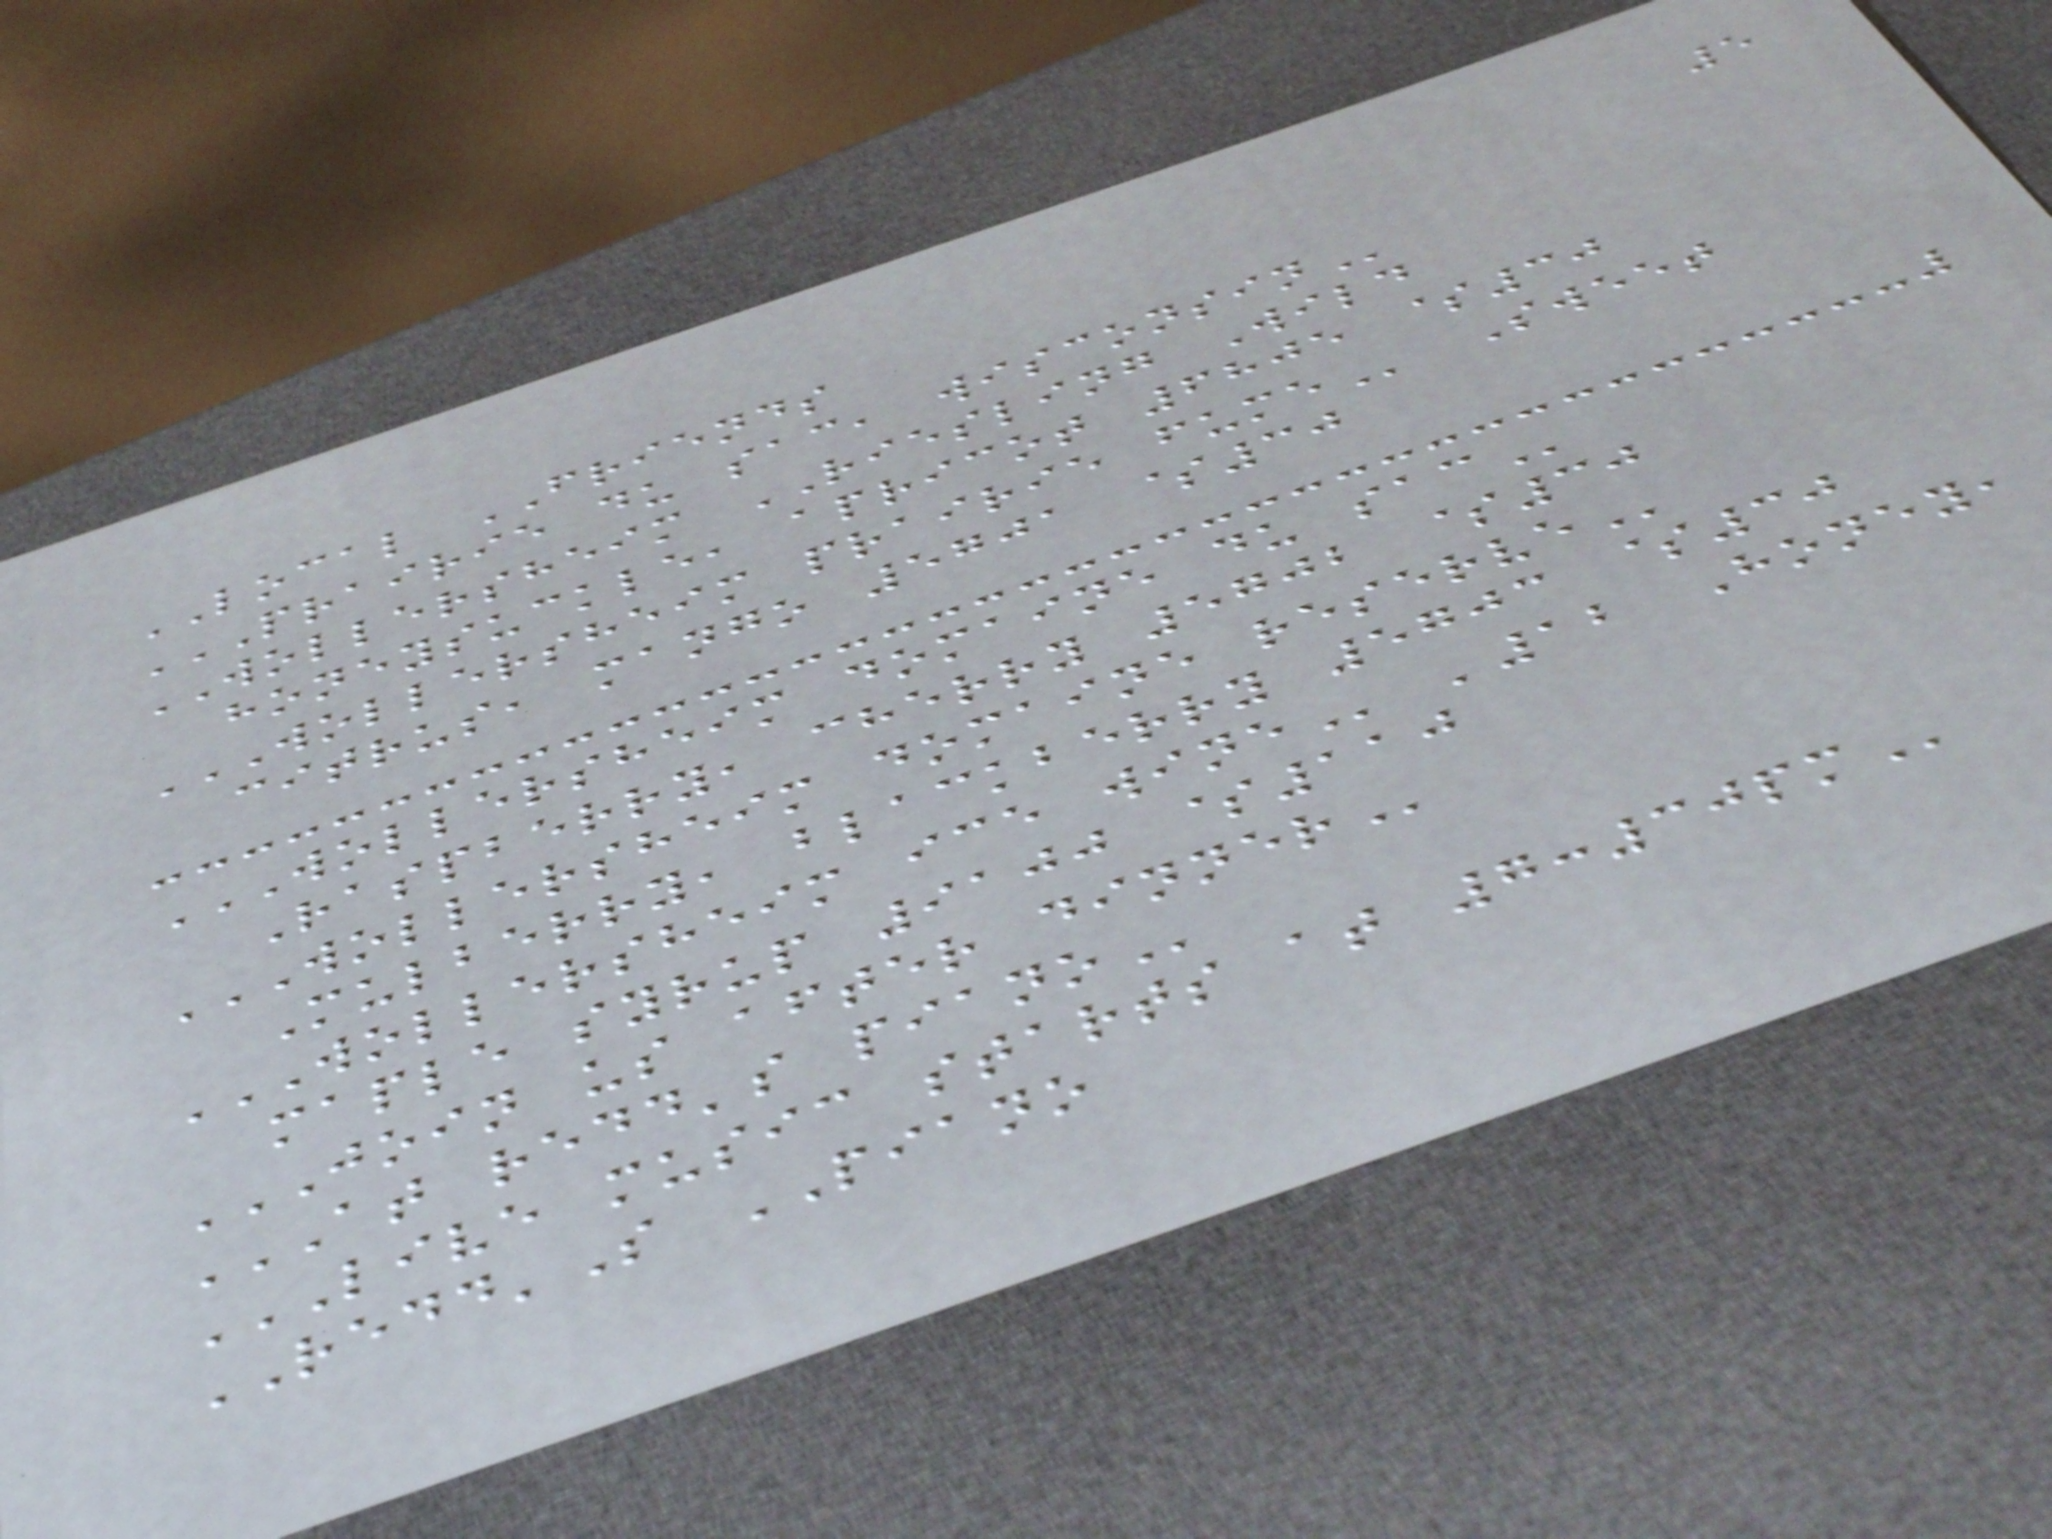5
LOCAL FRIENDS
PRAIRIE DU SAC, WISCONSIN
WOLLERSHEIM RIESLING Wild
honeysuckle, apricot 6805 $30
WOLLERSHEIM PRAIRIE FUME Sweet
citrus, mango 5701 $30
WOLLERSHEIM DOMAINE DU SAC
Raspberry, cherry 5702 $30
WOLLERSHEIM DOMAINE RESERVE
Mulberry, blackberry 5703 $30
WOLLERSHEIM ICE WINE '12 Honey,
maple syrup 9100 $110
JOIN US AFTER DINNER
AT REDD'S PIANO
LIVE MUSIC STARTS AT 7:30PM
REDD'S PIANO
